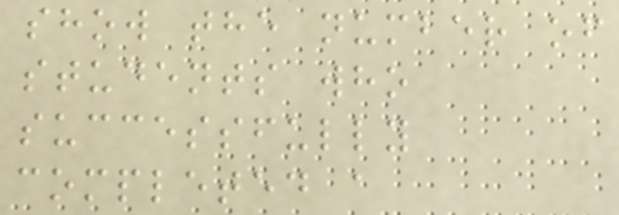show the number of
students who
successfully
completed a
